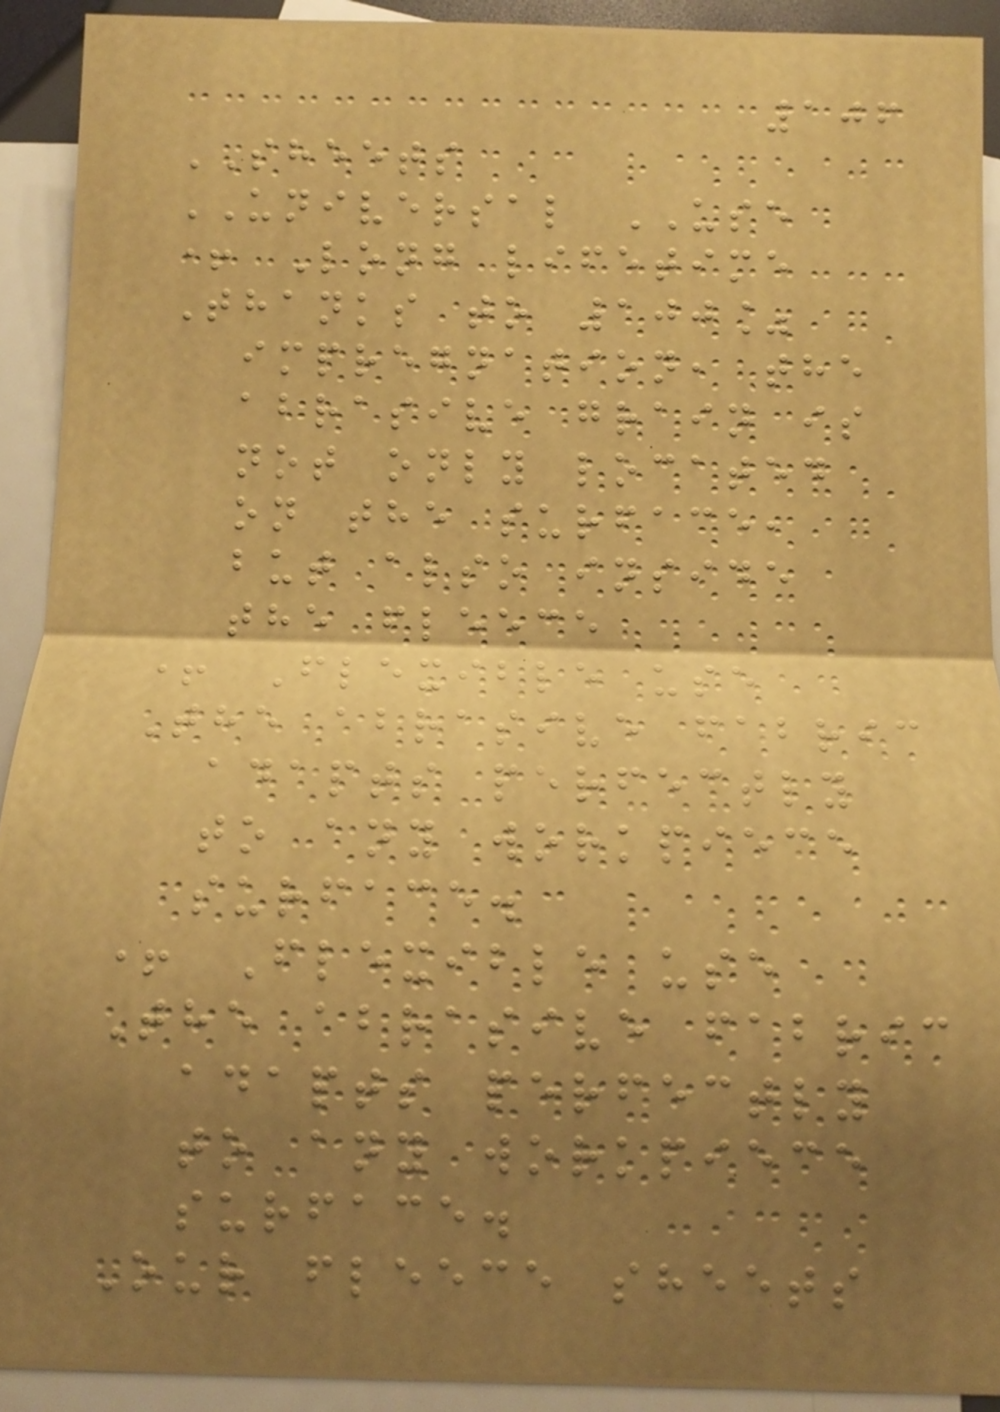106
SHEETS
UNIVERSAL USE
+ Long lifetime
Thanks to 100%
impregnation, the
abrasive grain is
not only located
on the surface,
but also inside
the fleece
+ Flexible use
The abrasive fabric
adapts perfectly
to any workpiece
surface.
+ Flexible use
The abrasive fabric
adapts perfectly
to any workpiece
surface.
Our fleece sheets
